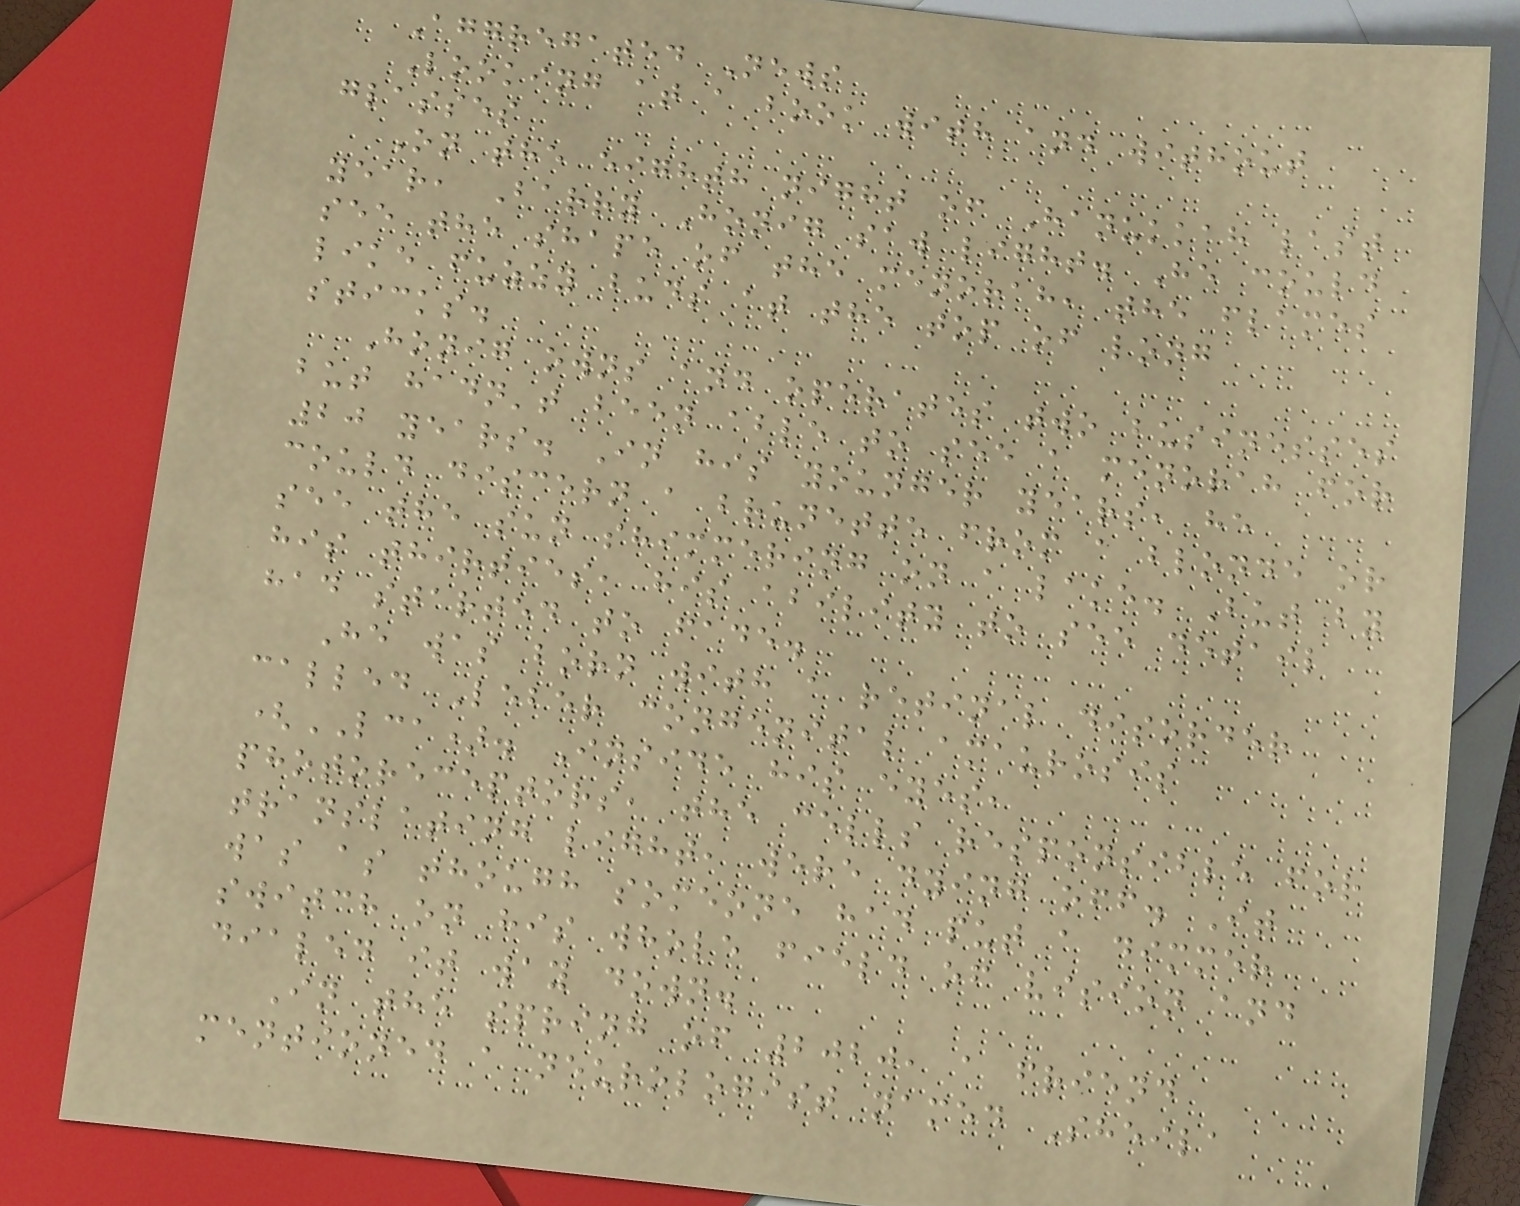Aggregated News
Looking at a book with and without
glasses
On the eighth night of Hanukkah last
year, Barry Honig saw light. He could
see the shape of the menorah, the flames
like fuzzy buds at the top of long
sticks.
Honig owns and operates two businesses
but hadn't been able to see a menorah for
20 years. In his younger years, he
could discern a brunette from a blonde or
see the sun shimmering on a lake. But by
his thirties, his ability to see detail
had started to fade.
He was born with a retinal disorder
called Leber congenital amaurosis
(LCA). Inside his eyes,
photoreceptors, the cells responsible for
translating light, were dying off. It
was as though someone had put a dimmer
switch on his whole field of vision and
dialed it way down.
In the spring of 2020, a friend
mentioned a neurologist named Sheila
